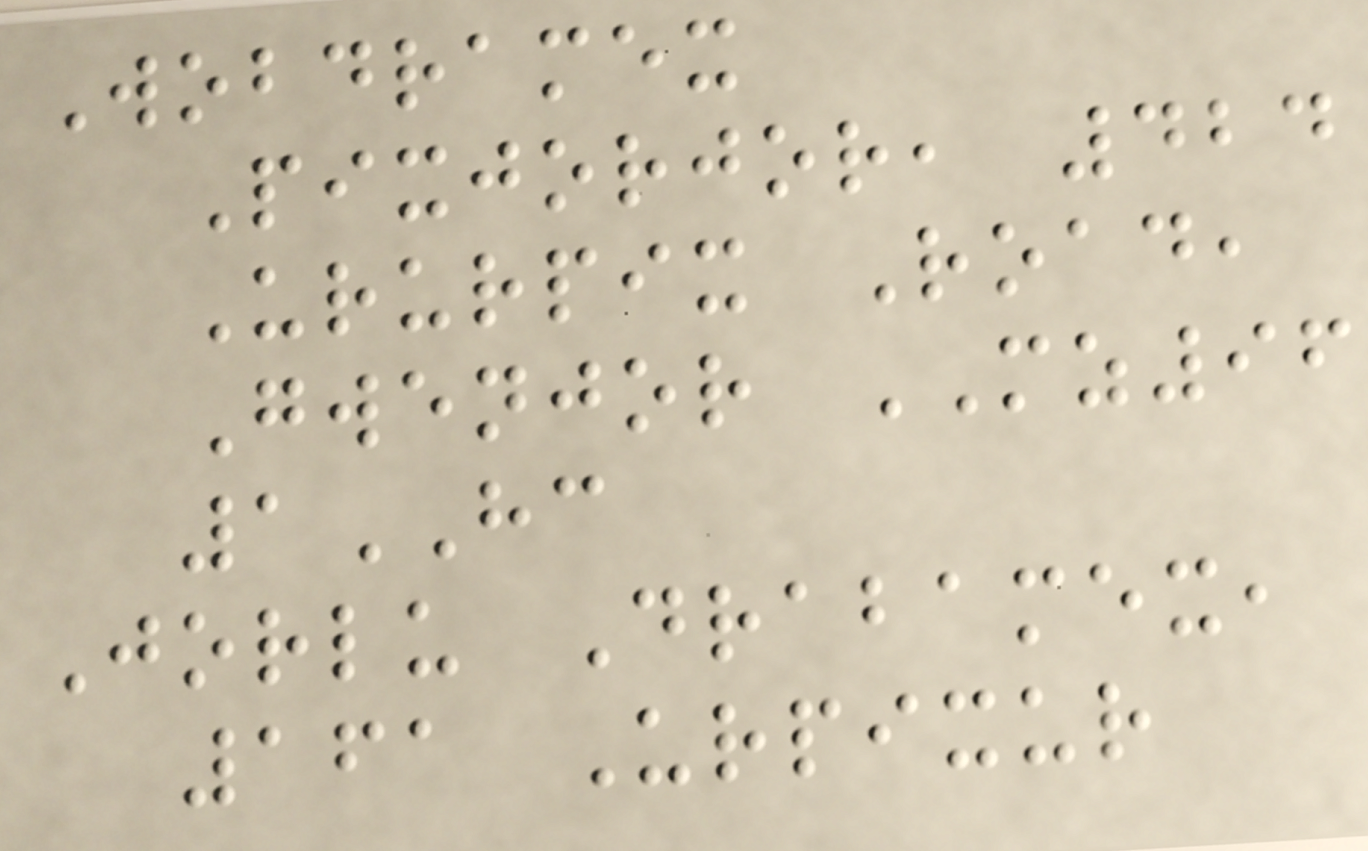Wobdramex
Pixjorjor, 424
Ururpix Road,
Gwenjor MZ96
1HC
Jorlu Drabamex,
161 Urpixur
